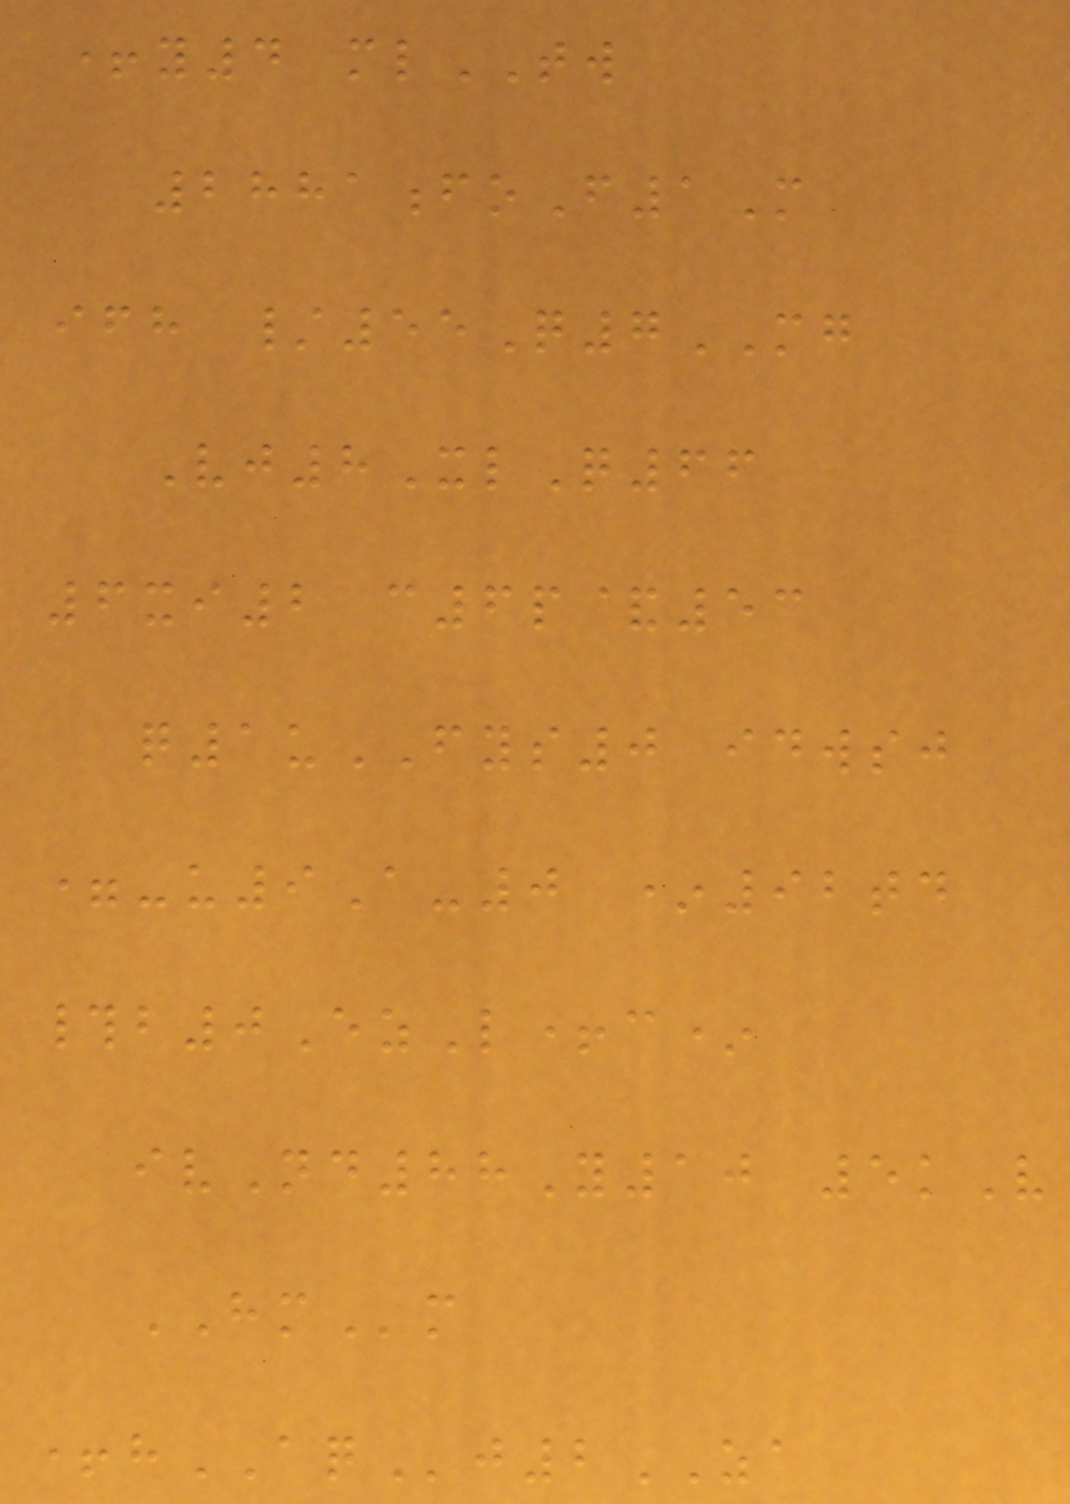+y4 mlTW
2881foF1M
ifh /55Q7MG
Vj8XlQ66
6xi2 c6p&53
q1uFYS0 idwsj
=-u9A-0 *92td
#b0EzL+c*
ivNd88Y10 5kV
HMm
+hAQj2ZA
